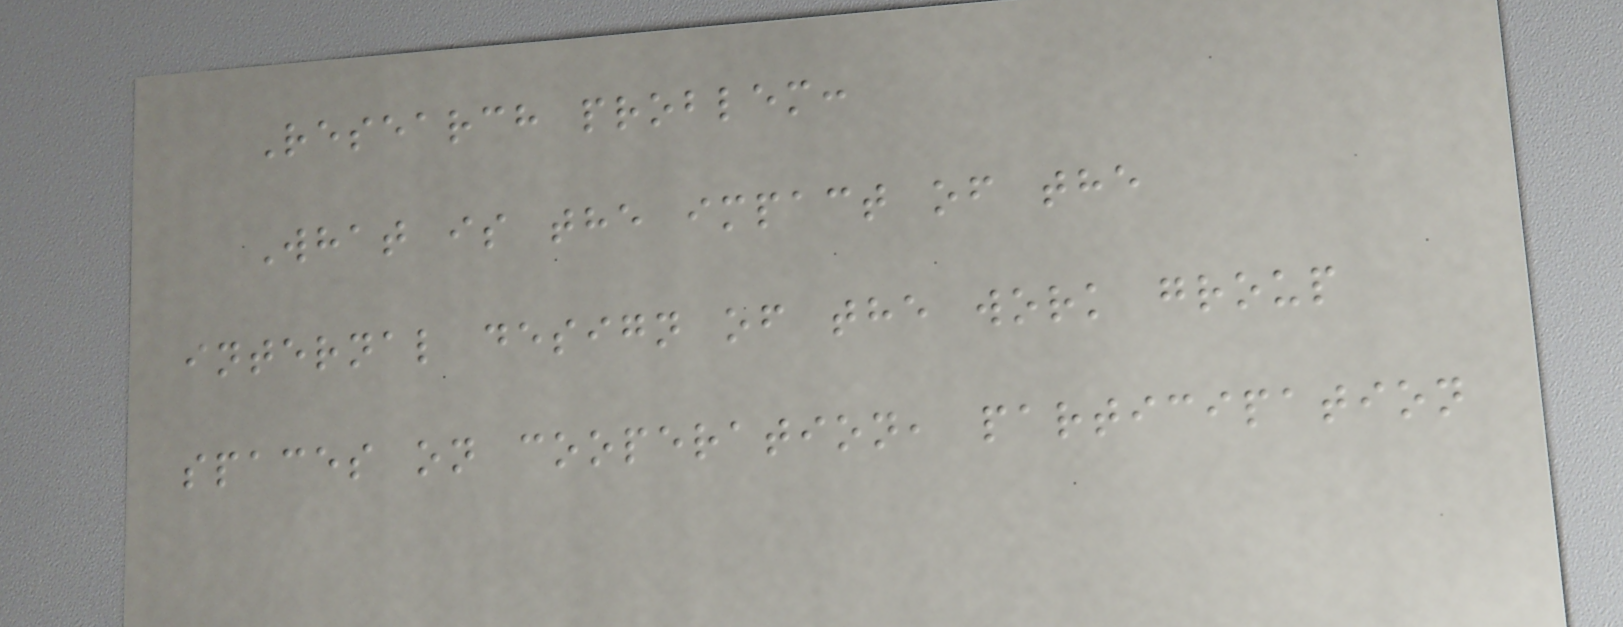Research problem:
What is the impact of the
internal design of the work group
spaces on cooperation, participation
